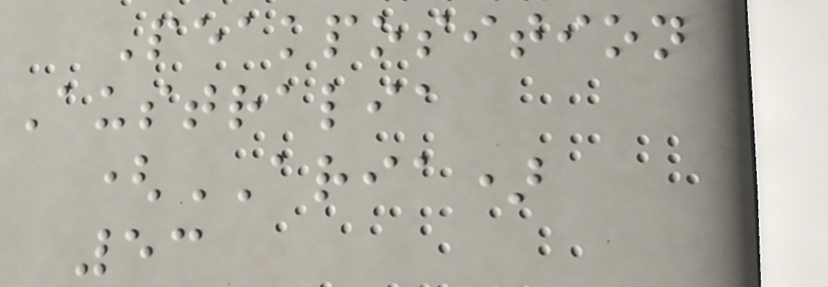Peakposition
Australia
(ARIA)
53
